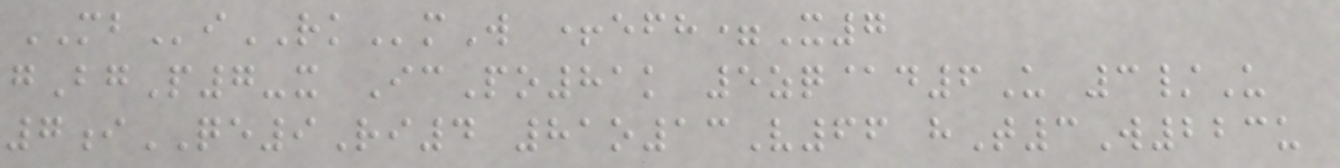MBiRKmW +efh=X7
gBgP7-x IcPo81k 5zq@d6U 3/U
7iQE9Ri4 81o13V66 hT3W223u
